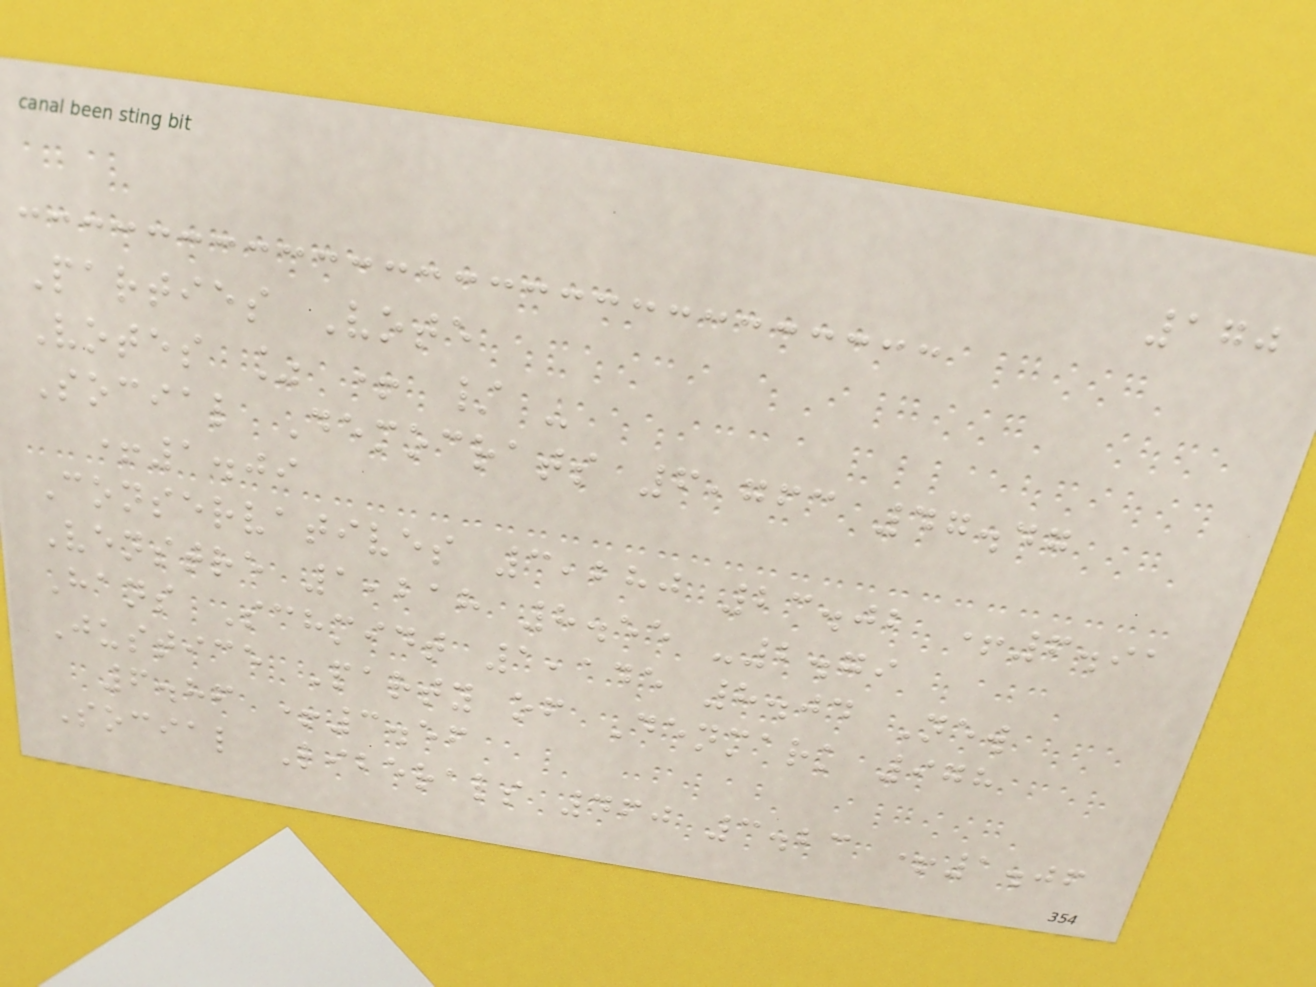170
Parties Vote
Votes % + / -
Social Democrats 6,763 47.47
+1.09
Conservatives 3,280 23.02 +6.91
Venstre 1,218 8.55 -2.79
Hans Schmidt 1,145 8.04 New
Justice Party of Denmark 978
6.86 +3.56
Social Liberals 460 3.23 +1.06
